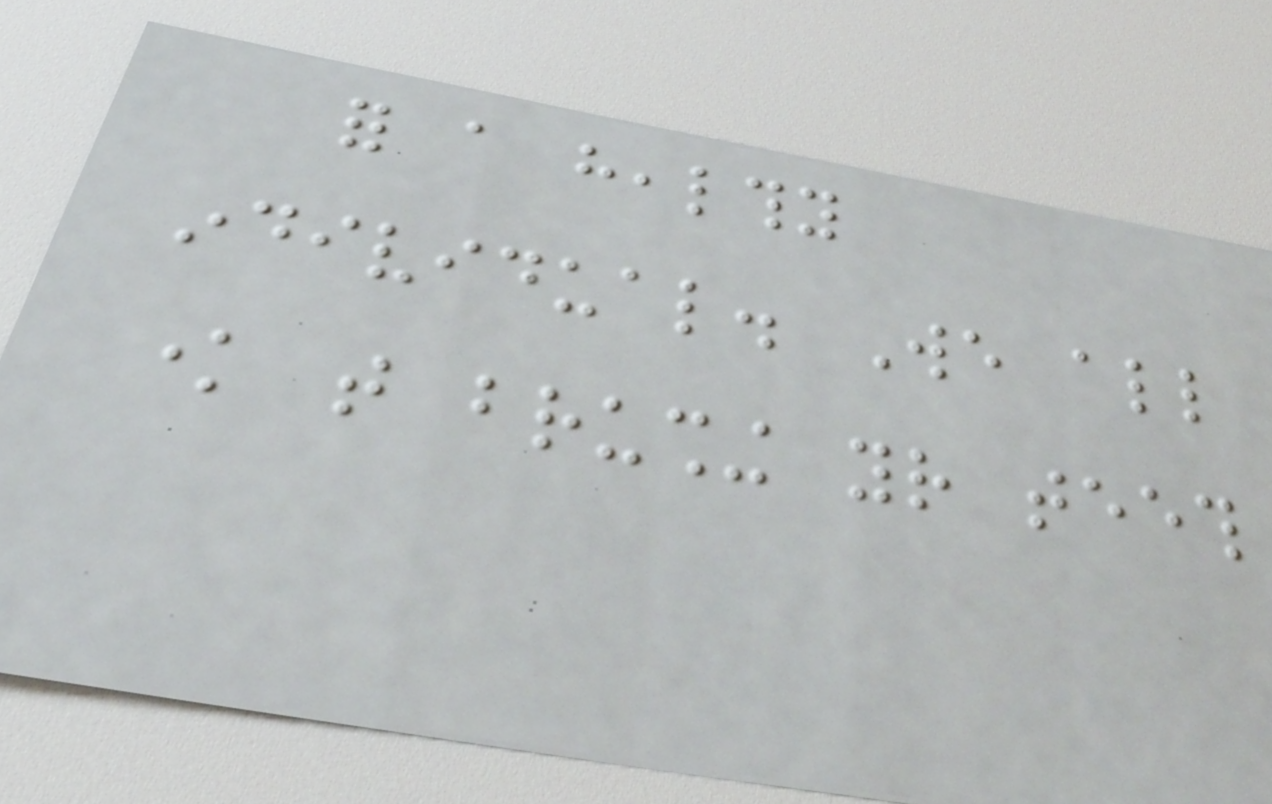for a healthy
individual. We all
know that brushing your teeth
